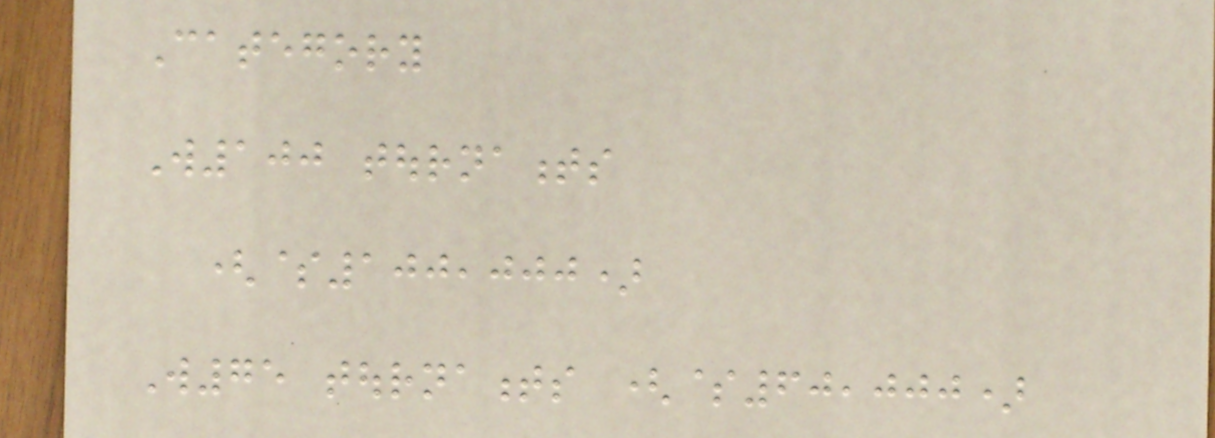Category
W100 tournaments
($100,000)
W75 tournaments ($60,000)
